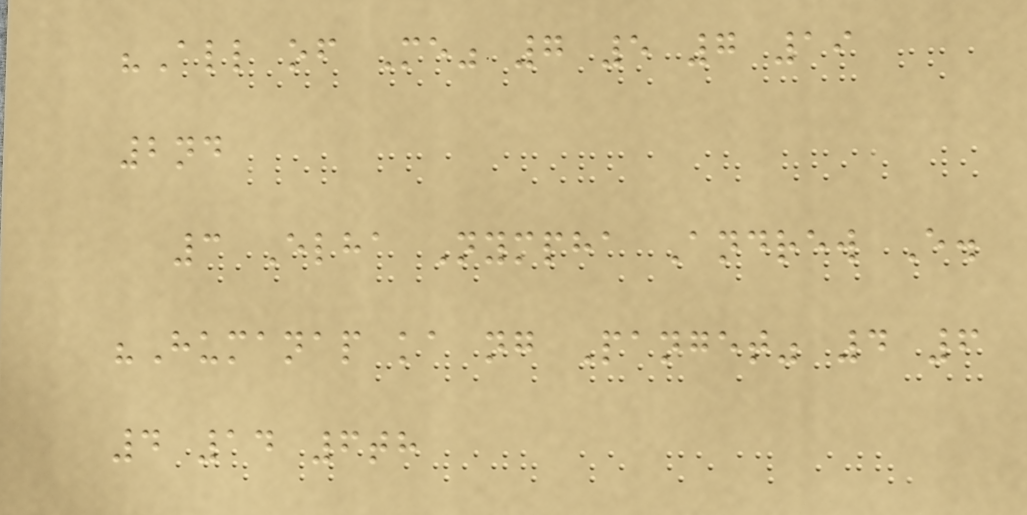"All of Me" 7 5 7 19
2nd
3 Elha Nympha Andrew E.
"Humanap ka ng Panget" 4 6
4 14 6th
